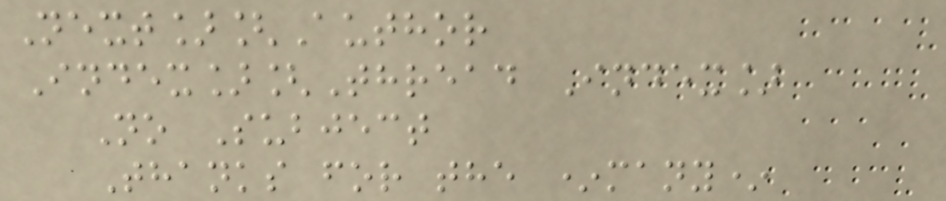Next][Author
Index][Thread Index]
No Subject
Thanks for the *many*
